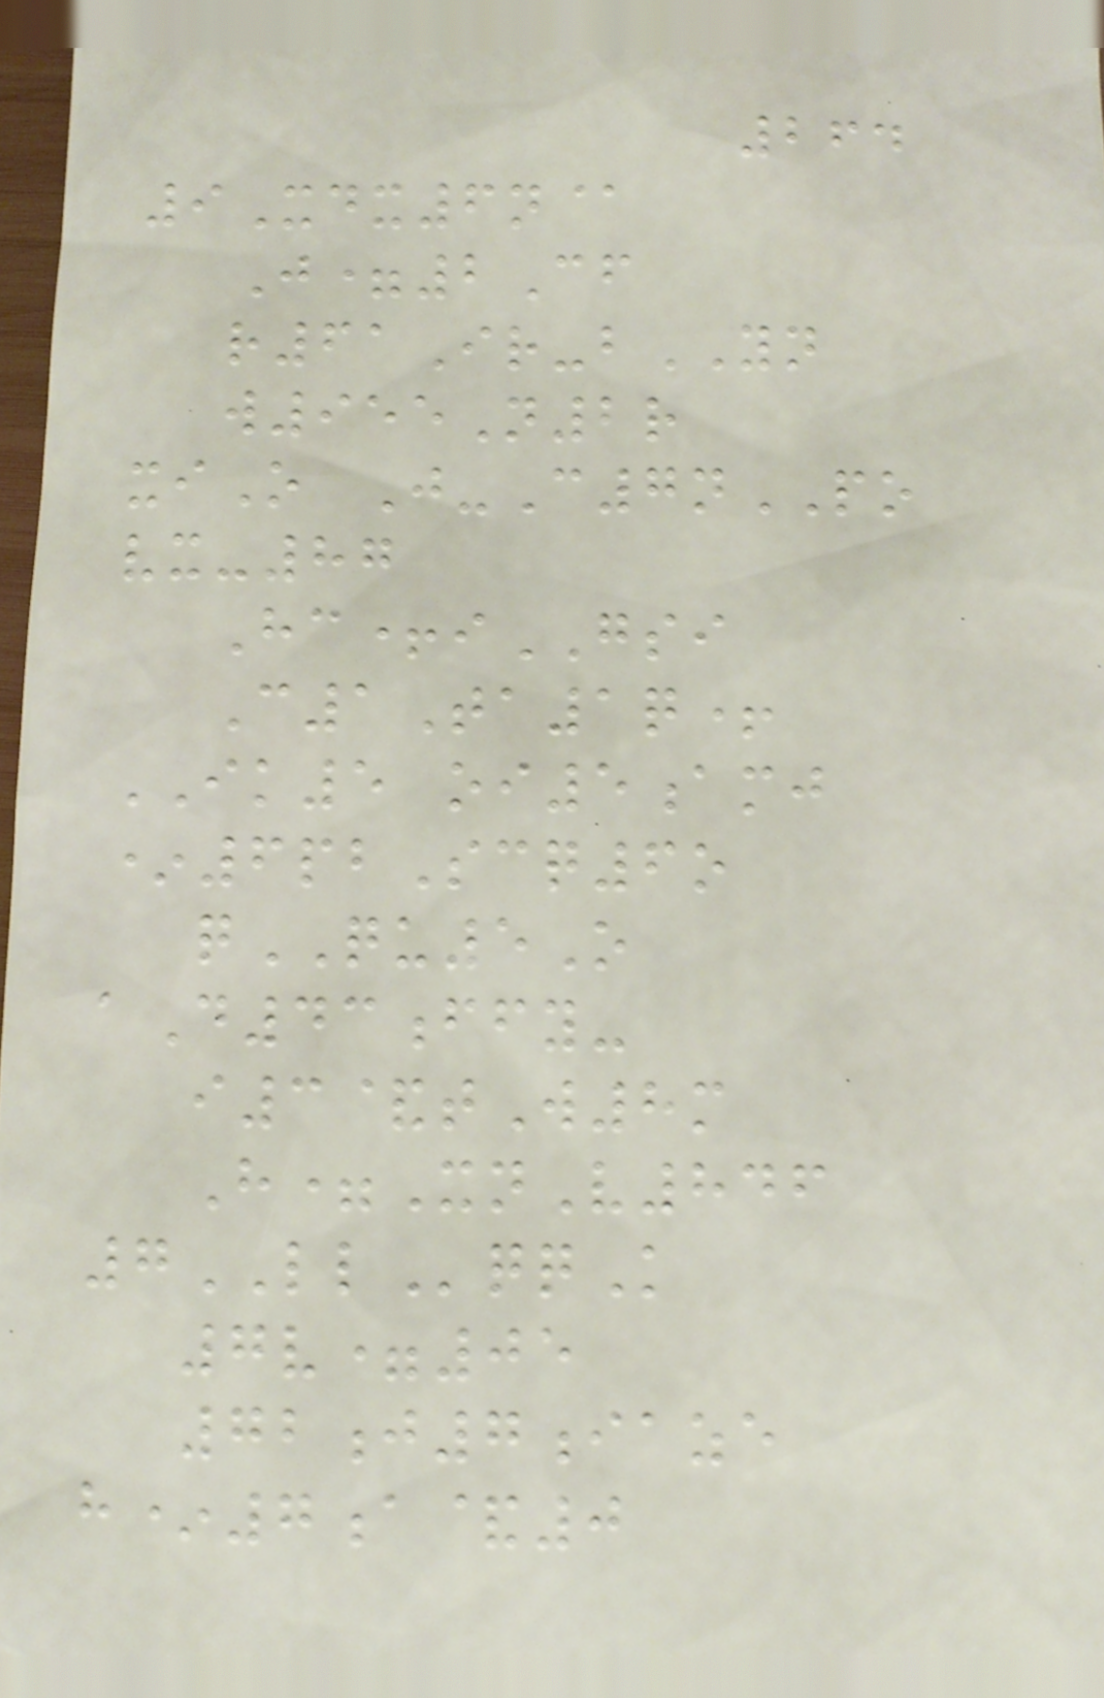264
9Xdx6n@
J=2Cf
r61Ir-bYN
w955N2r
xiO J-C7nPO
vx-87
Hc+iGSI
C1Ta1q+
IK5 oi5amj
*6pbScq6o
qQU5O
aD43ffy-
i3&tW8m
H=XnV846
7LLqqK
7v=05
72j7iaze
h*7a&0
